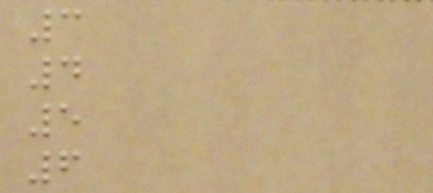3
4
5
6
